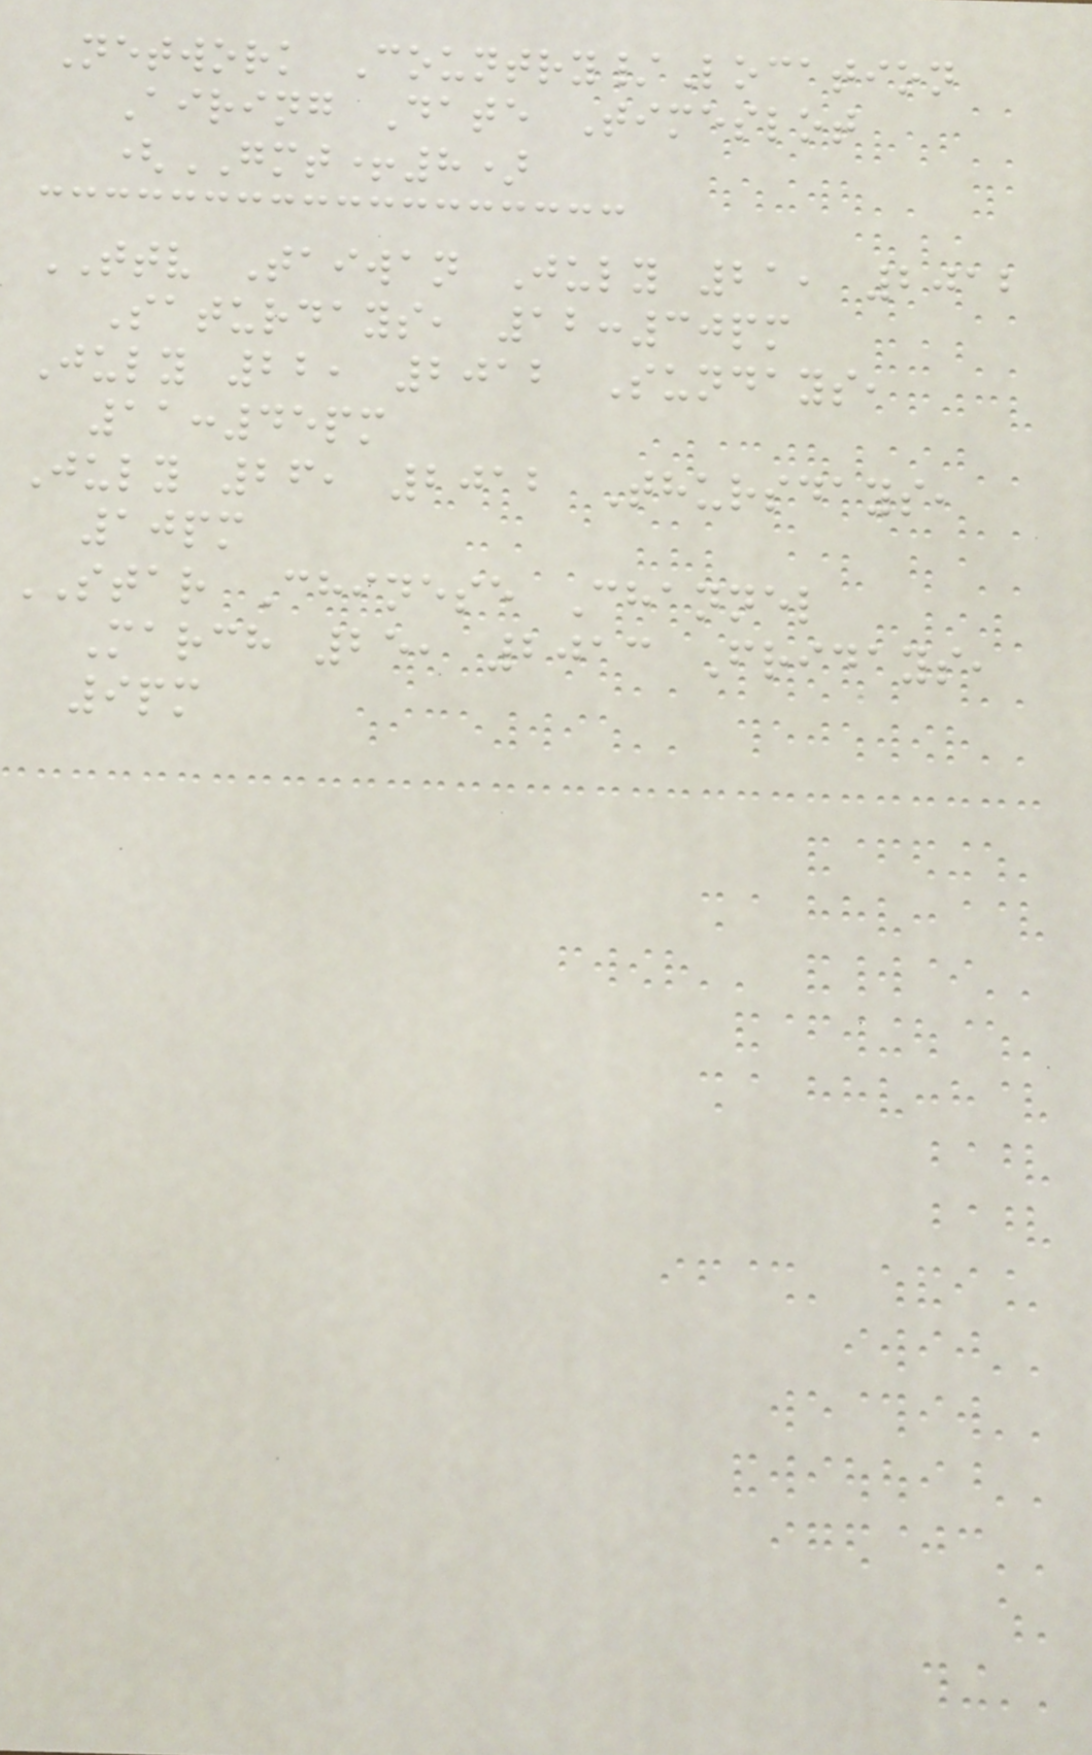Network Country/Location
Airing Date Timeslot
(GMT+8)
TTV Taiwan July 21, 2012
Saturdays, 12:30pm
July 22, 2012 Sundays,
11:45pm
July 26, 2012 Thursdays,
10pm
STAR Chinese Channel
March 25, 2013 Fridays,
9pm
